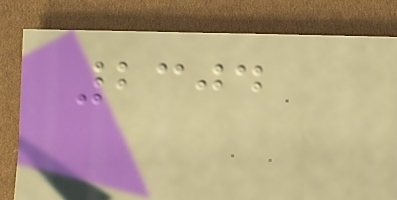2304
